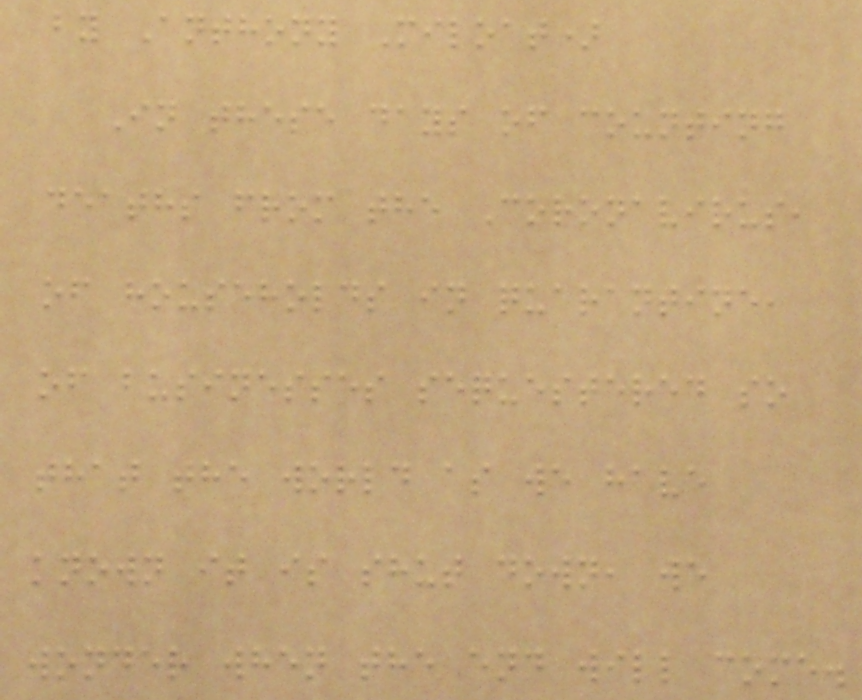by Anthony Miloat)
In these days of counting
deaths from the Coronavirus,
of households in quarantine,
of businesses sequestered so
that the world as we have
known it is shut down, we
wonder when the end will come.
